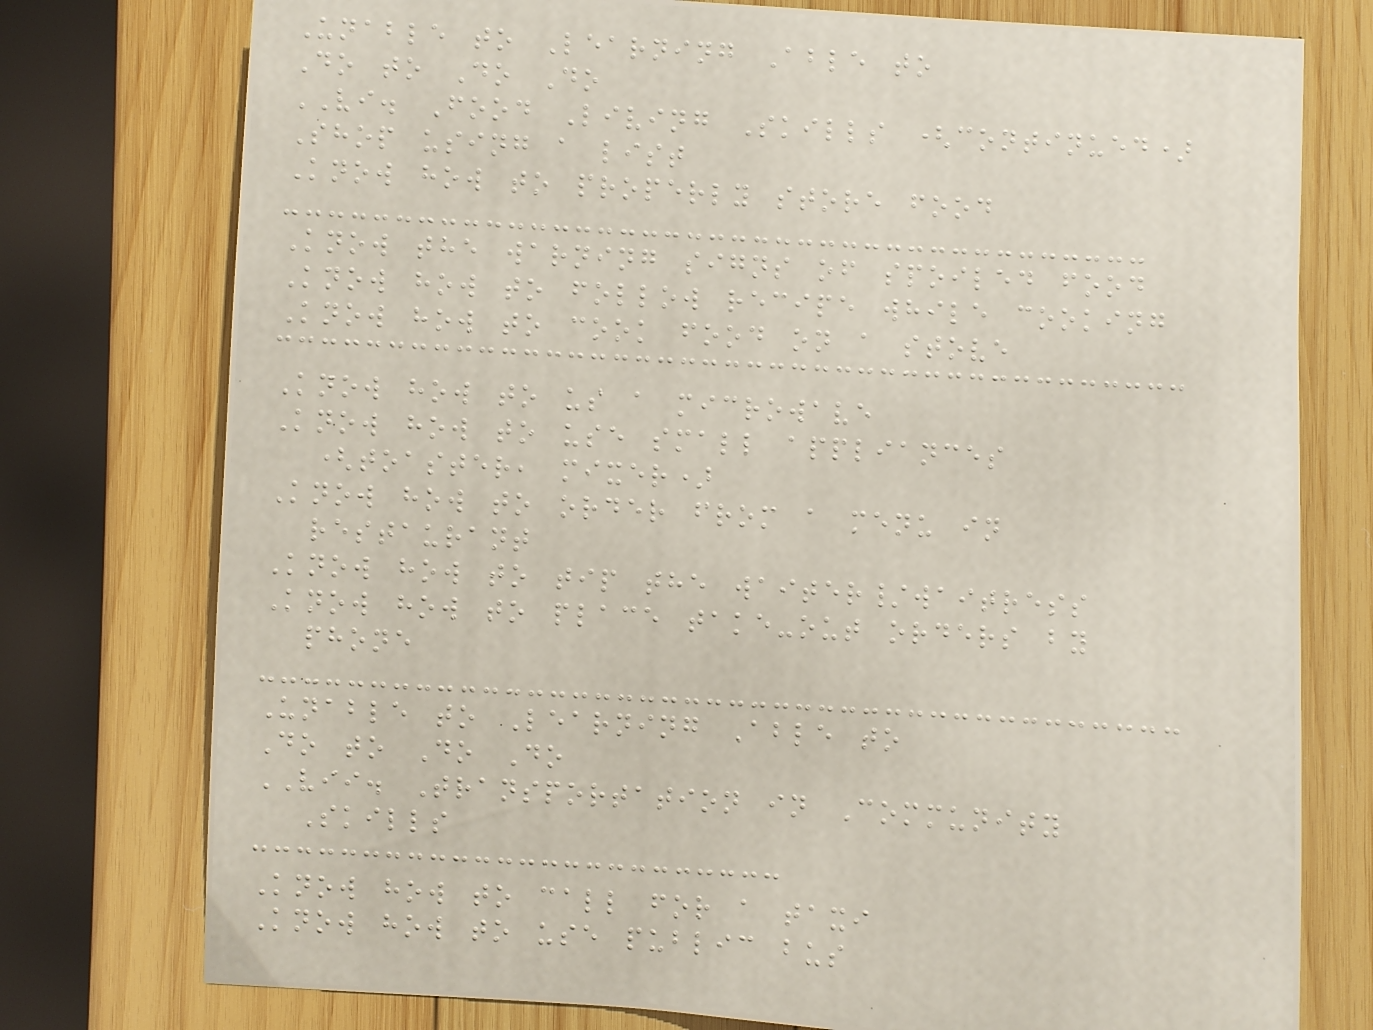Unable to Learning Able to
Do to Do Do
VI. Food Living Skills (continued)
Shop using a list
Know how to properly store food
Know the warning signs of spoiled food
Know how to follow recipe while cooking
Know how to cook food on a stove
Know how to us a microwave
Know how to use small appliances
(toaster, mixer)
Know how to order from a menu in
restaurant
Know how to tip the waiter/waitress
Know how to place take-out orders by
phone
Unable to Learning Able to
Do to Do Do
VII. Transportation in Community
Skills
Know how to call for a taxi
Know how to use public bus
